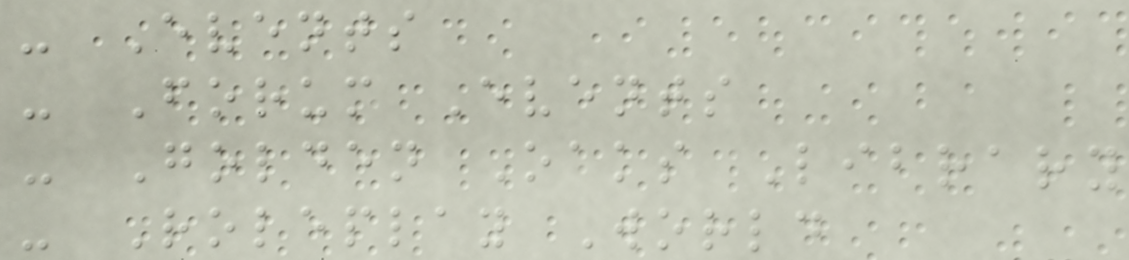- Events
- Forum Events
- Golden Oaks Library
- Roleplay World
